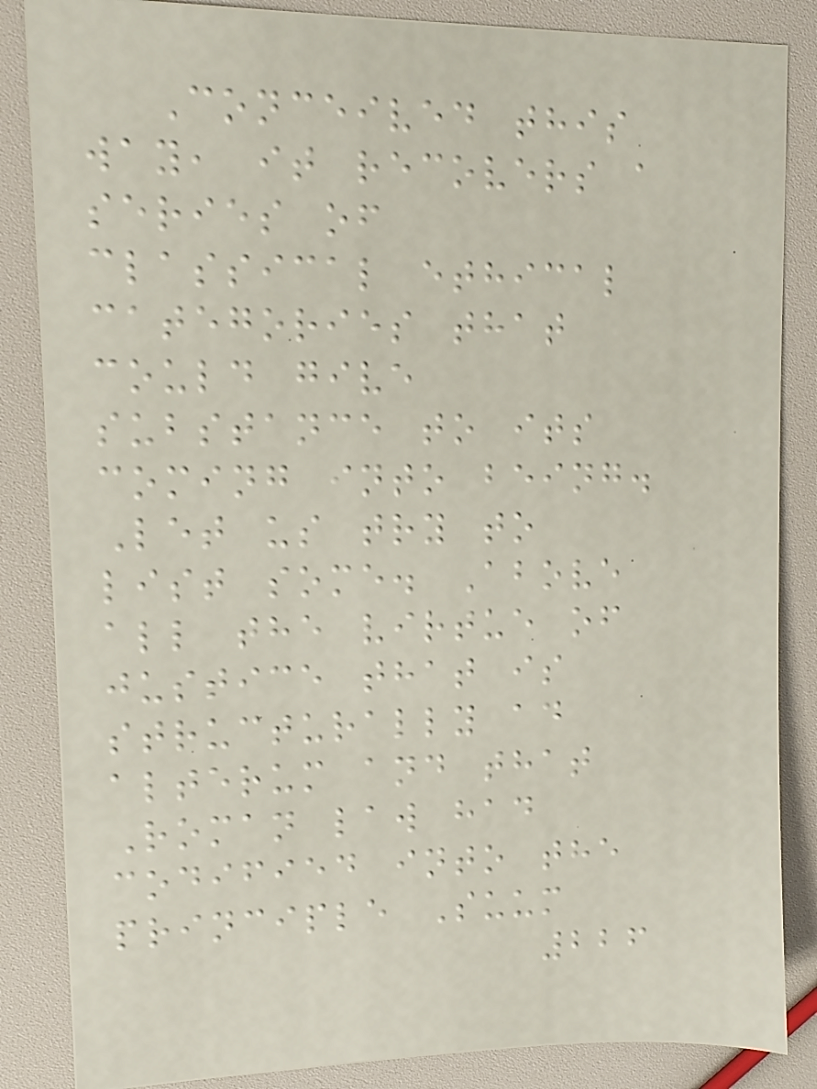Conceived this
way, it recovers a
series of
classical ethical
categories that
could give
substance to its
coming into being.
Let us try to
list some. Above
all the virtue of
justice that is
structurally ad
alterum and that
Roman law had
codified into the
principle Suum
226
